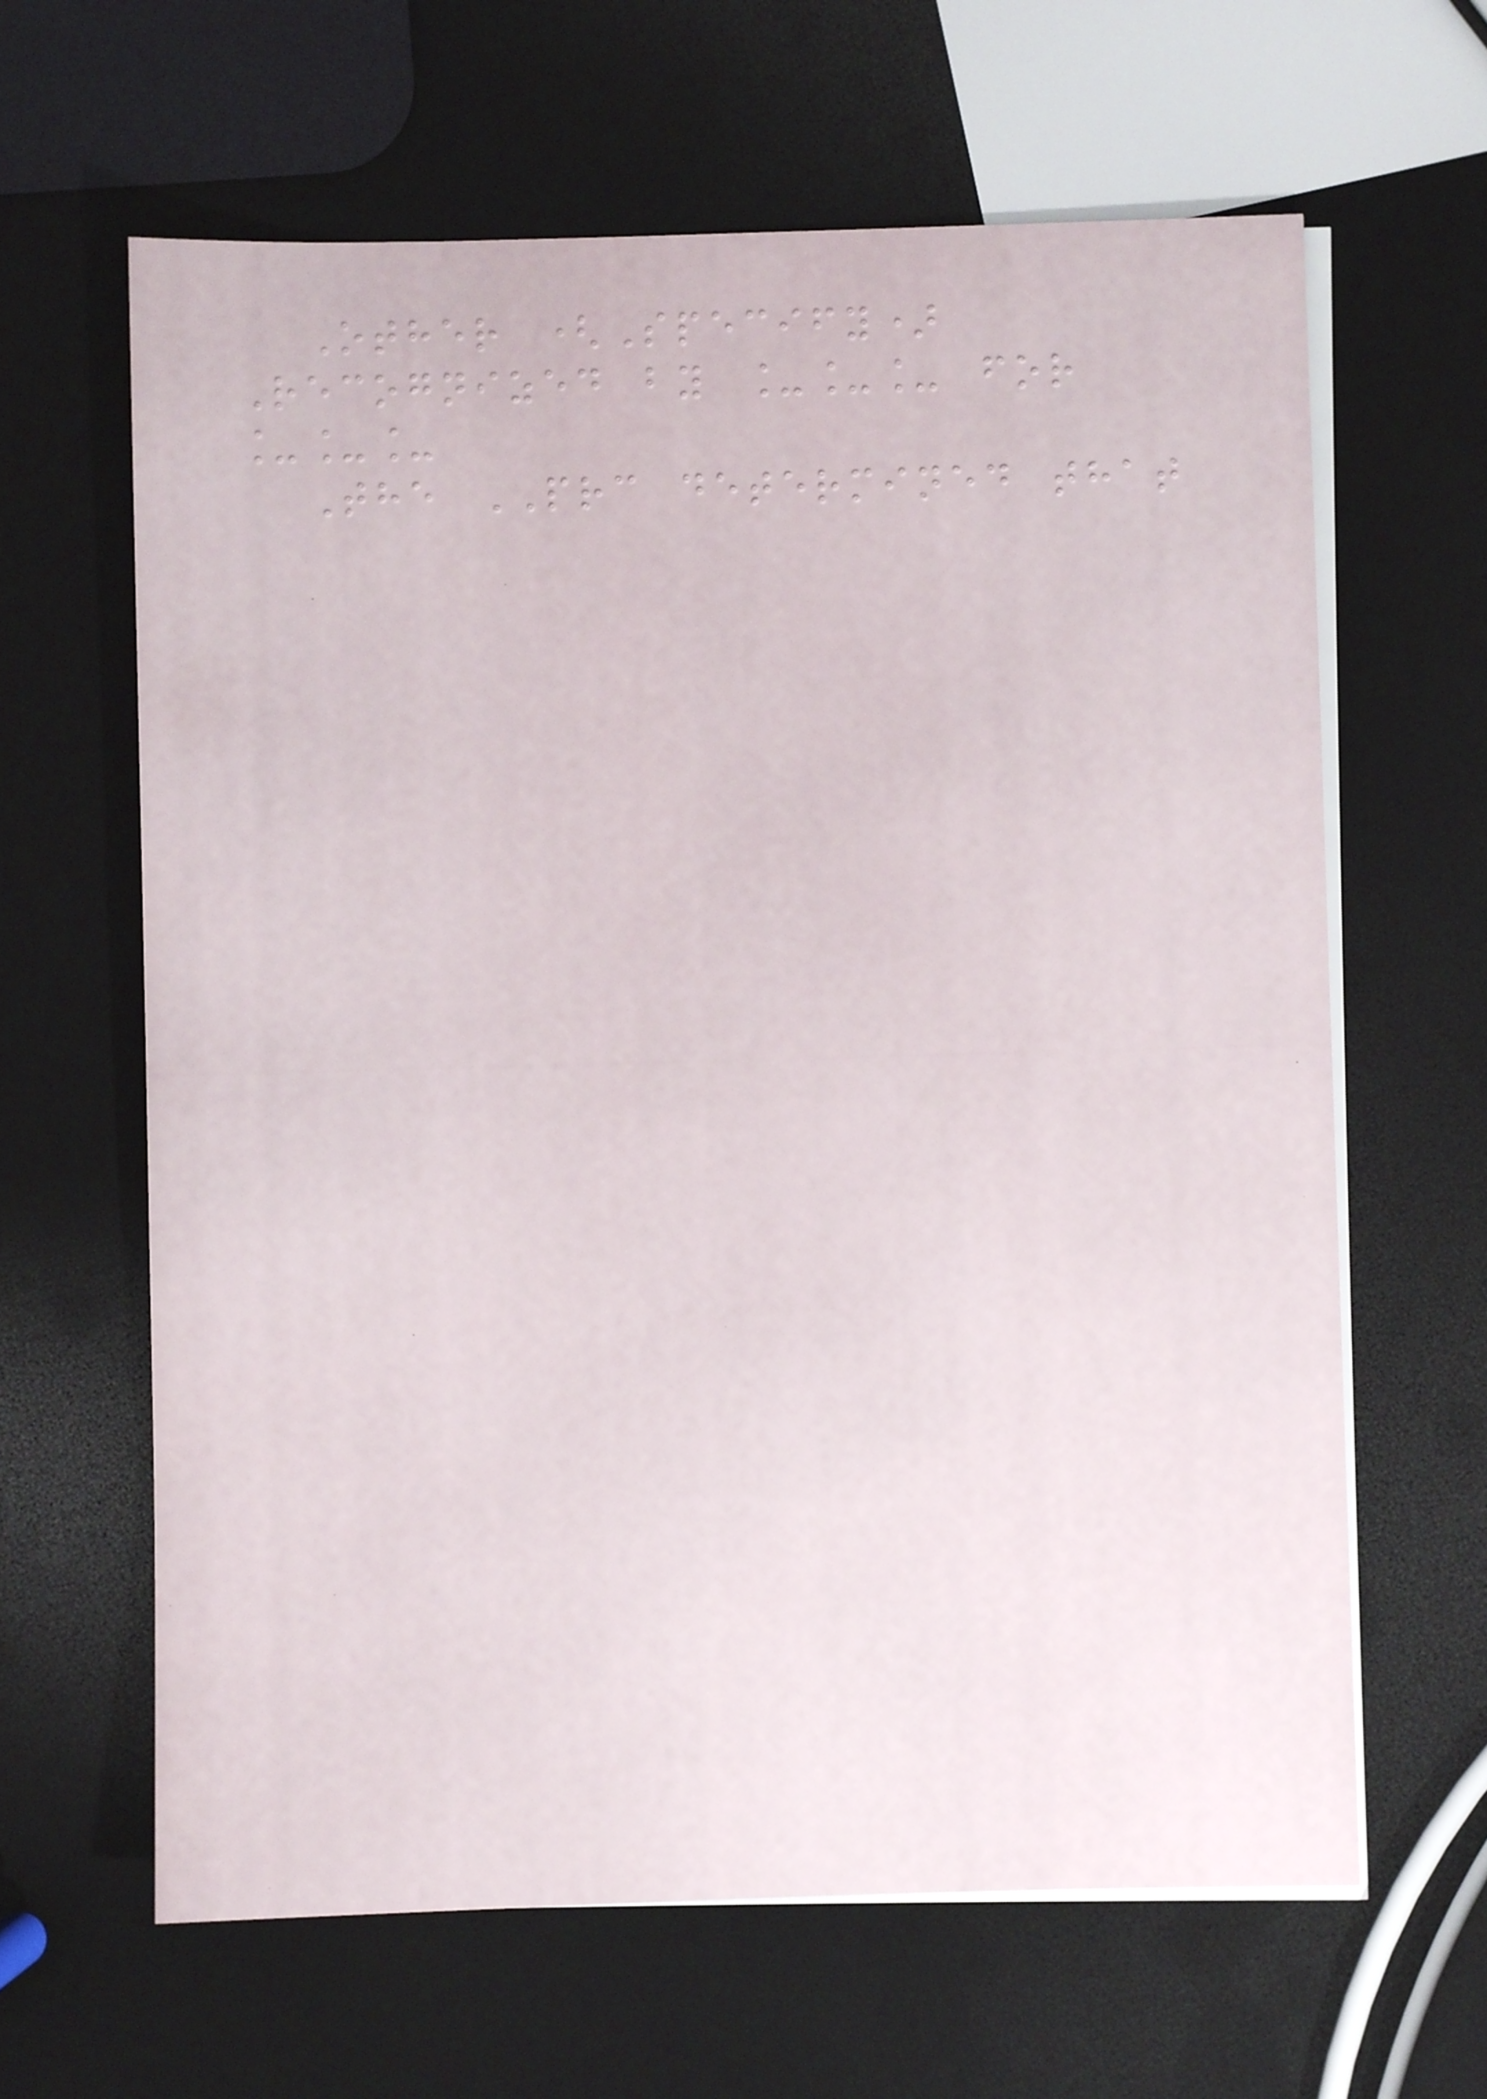Other (Specify)
Recognized by ___ for
___
The PRC determined that
